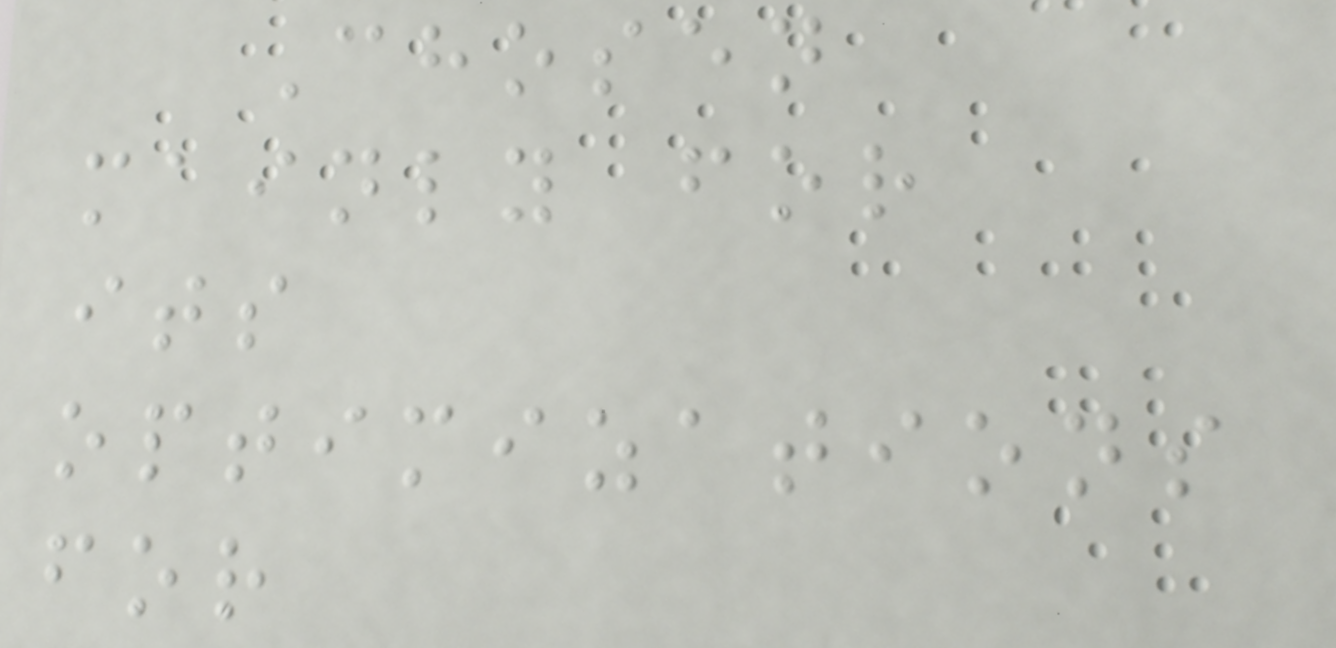Chosen
mainly for
its
optimizations
for
